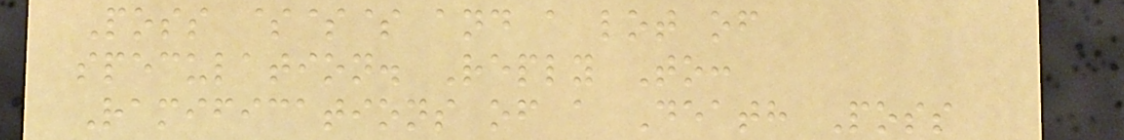Poss $$$ and a lot of
speculation. Reply To:
Ramifications of a Death Poss
